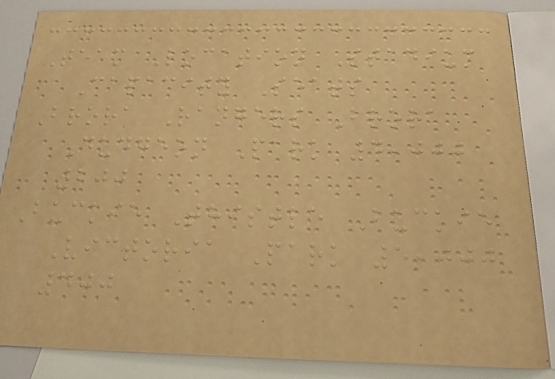Team Location Stadium
Capacity Seats
Brora Rangers Brora
Dudgeon Park 4,000
200
Buckie Thistle Buckie
Victoria Park 5,000
400
